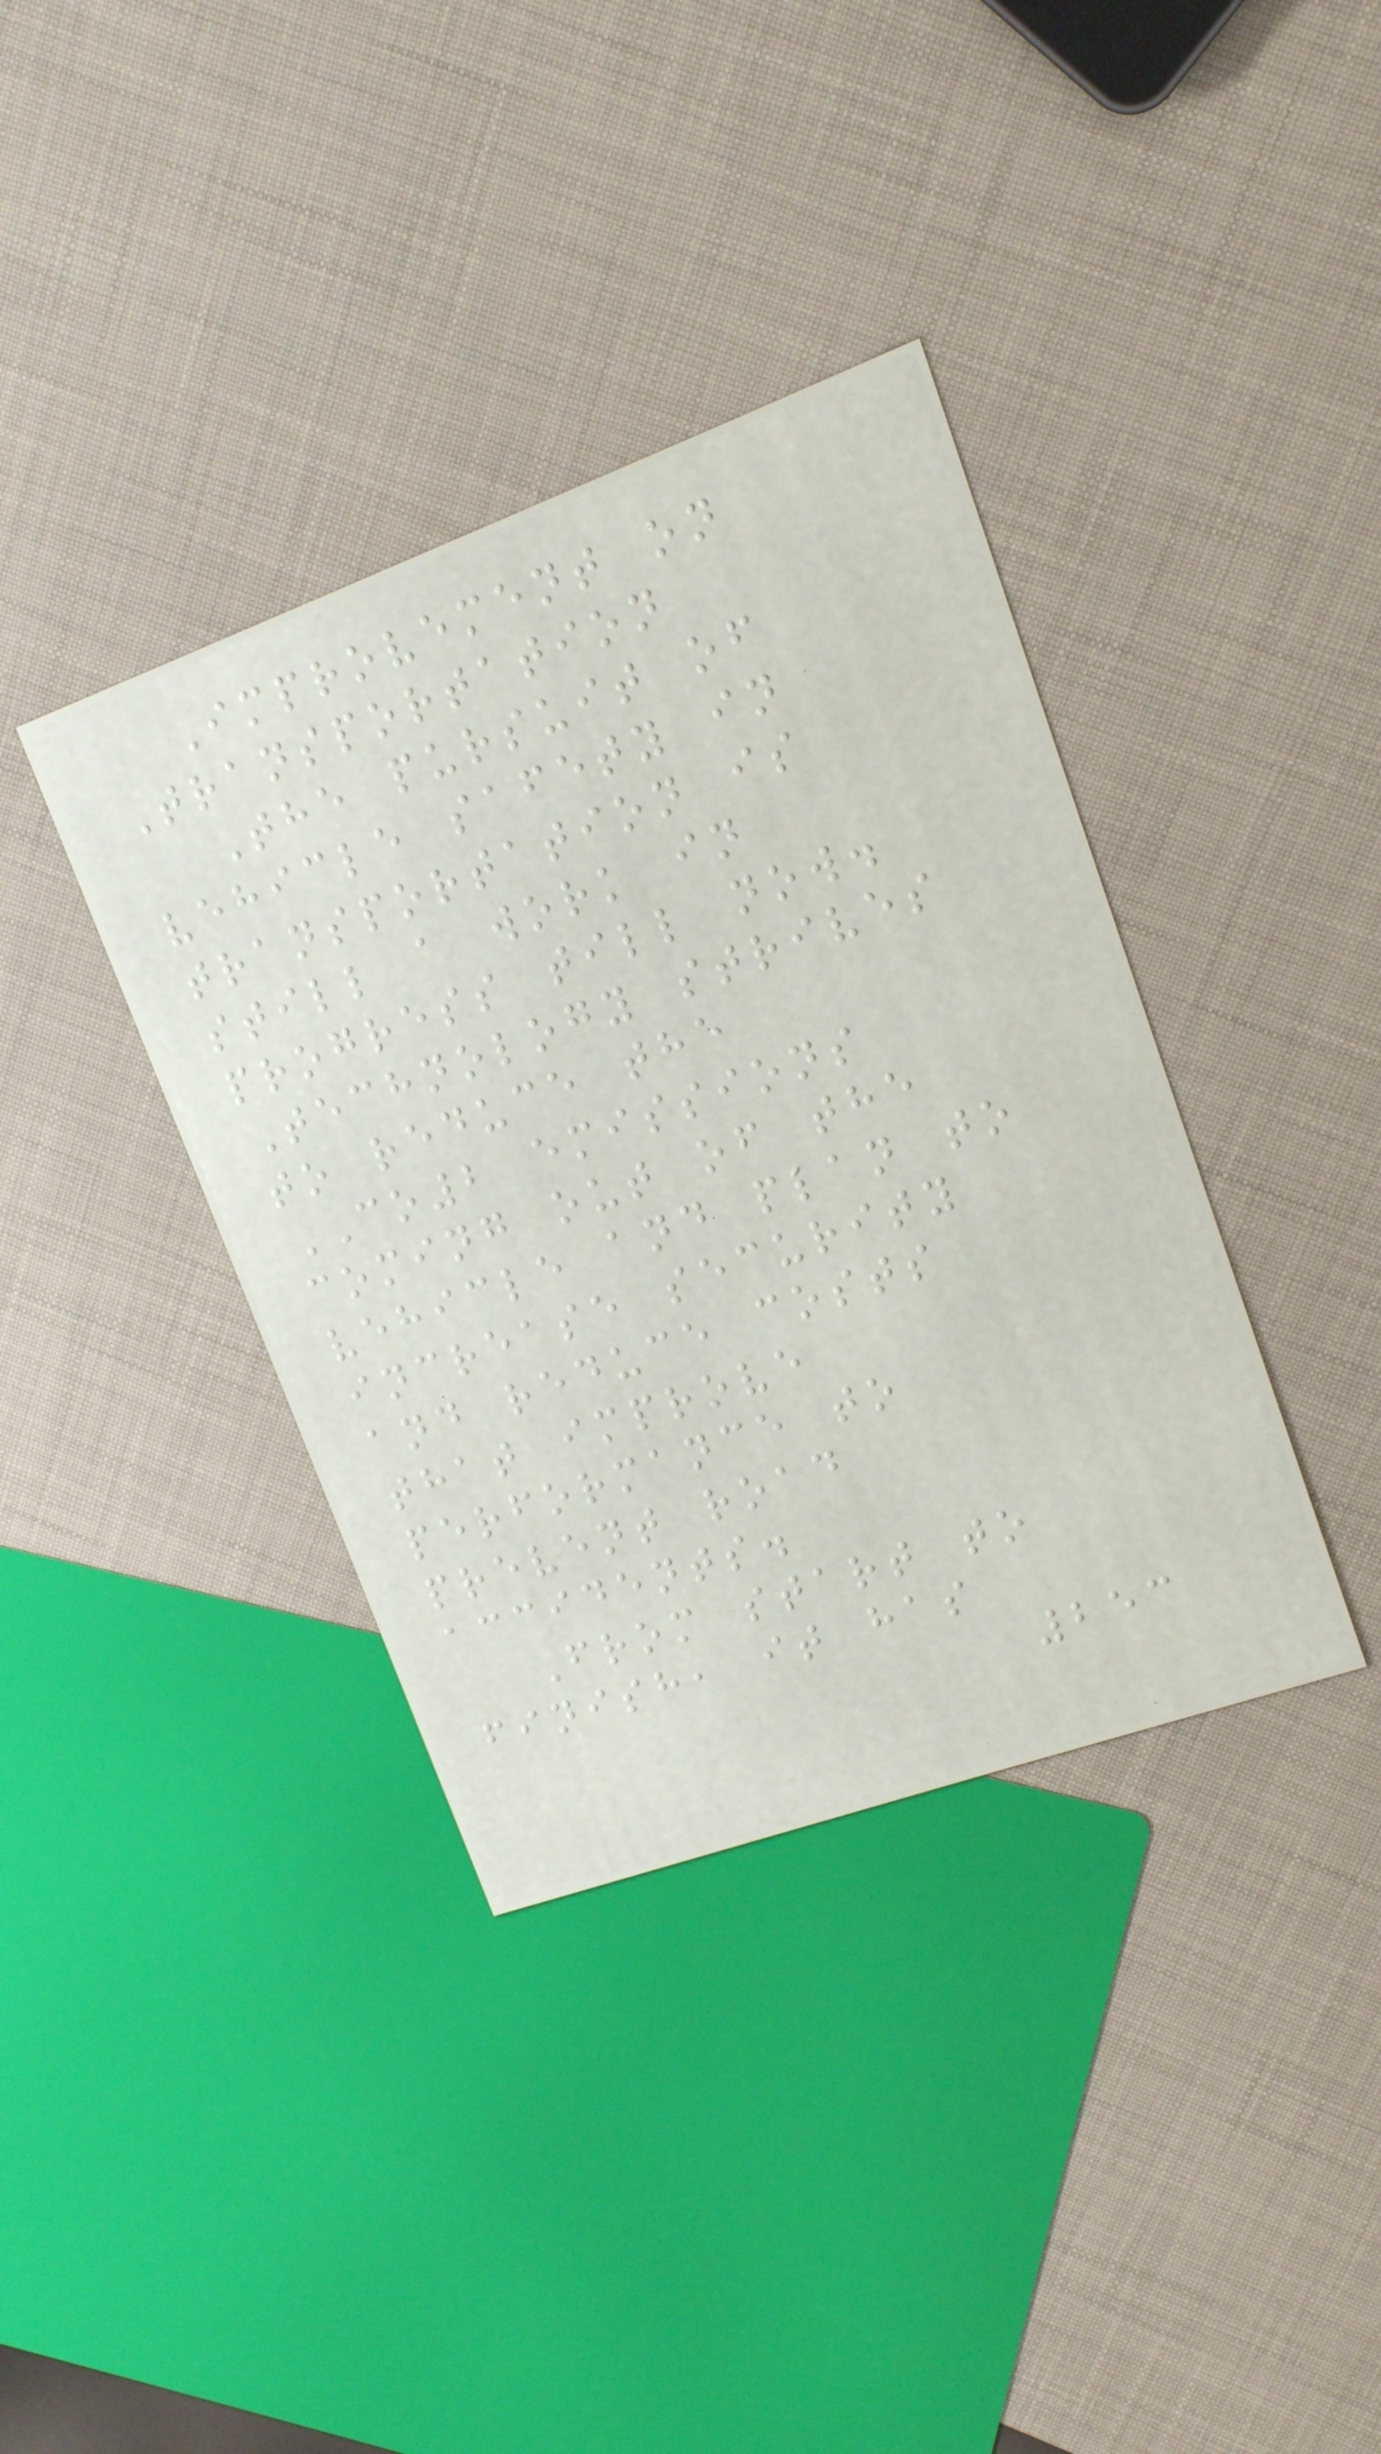Improvement on
Transportation
The pursuit of
vehicle safety in
transportation is
still a work in
progress till now.
Technology strives
to reduce the
CO2 emissions
coming out of the
vehicle and plan to
increase security
and reduce costs
that improve
performance to
prevent road
accidents.
From start to
finish, it has
253
